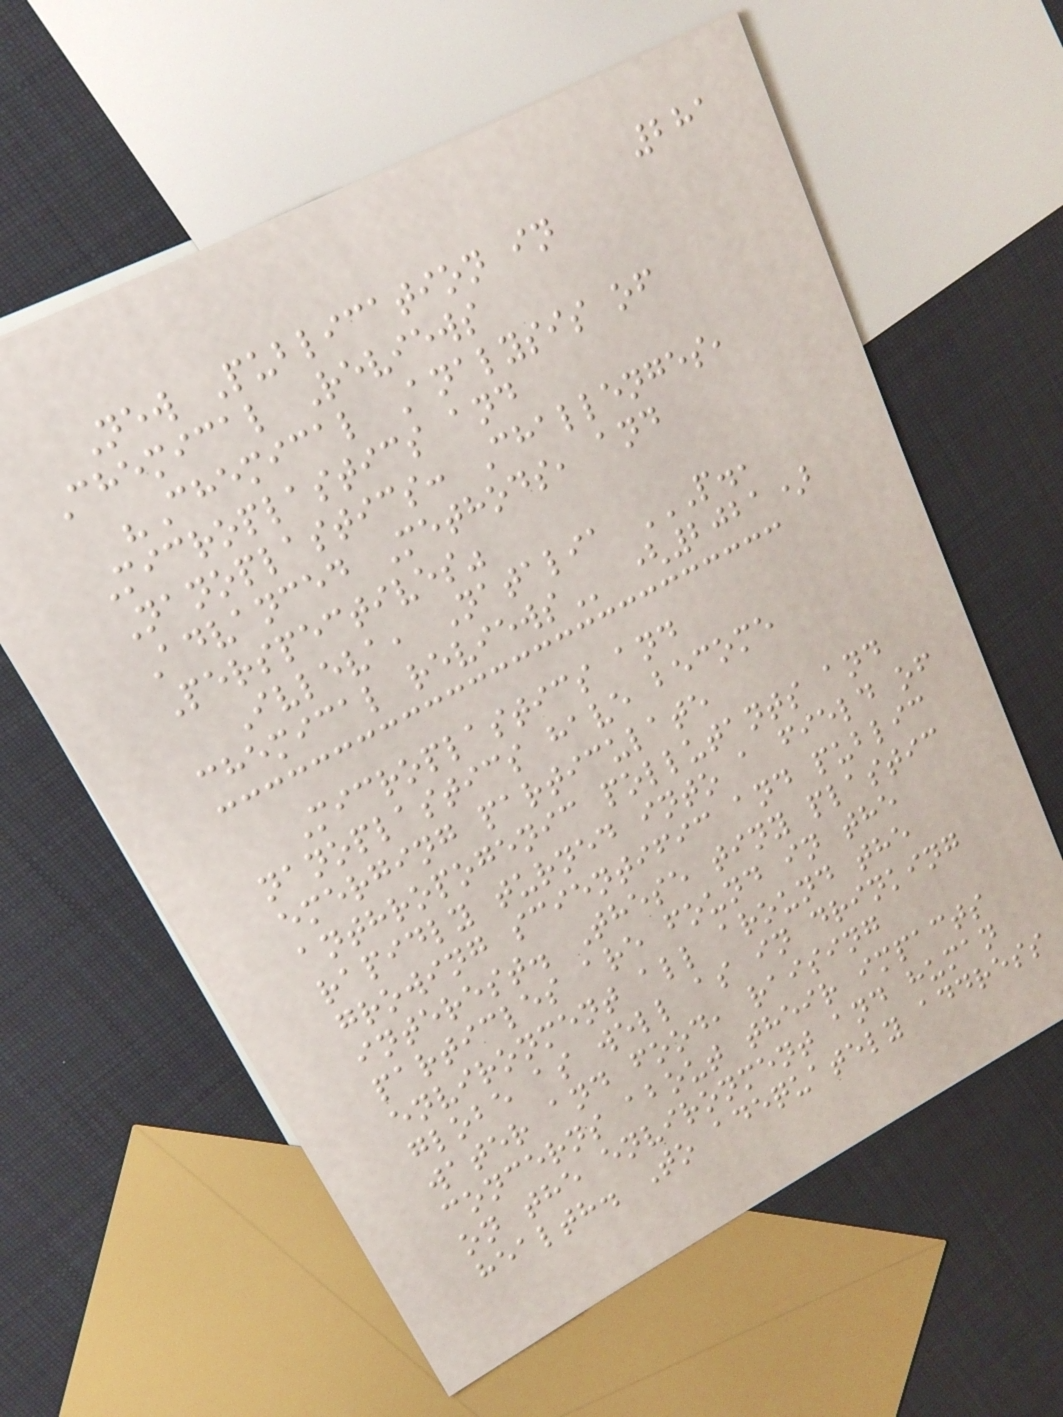281
New Publication in
Chemical Reviews
"Chemical Analysis of
Microplastics and
Nanoplastics: Challenges,
Advanced Methods, and
Perspectives"
Ivleva, Natalia P.,
CHEMICAL REVIEWS (2021)
Microplastics and
nanoplastics have become
emerging particulate
anthropogenic pollutants and
rapidly turned into a field of
growing scientific and public
interest. These tiny plastic
particles are found in the
environment all around the
globe as well as in drinking
water and food, raising
concerns about their impacts
on the environment and human
health. To adequately address
